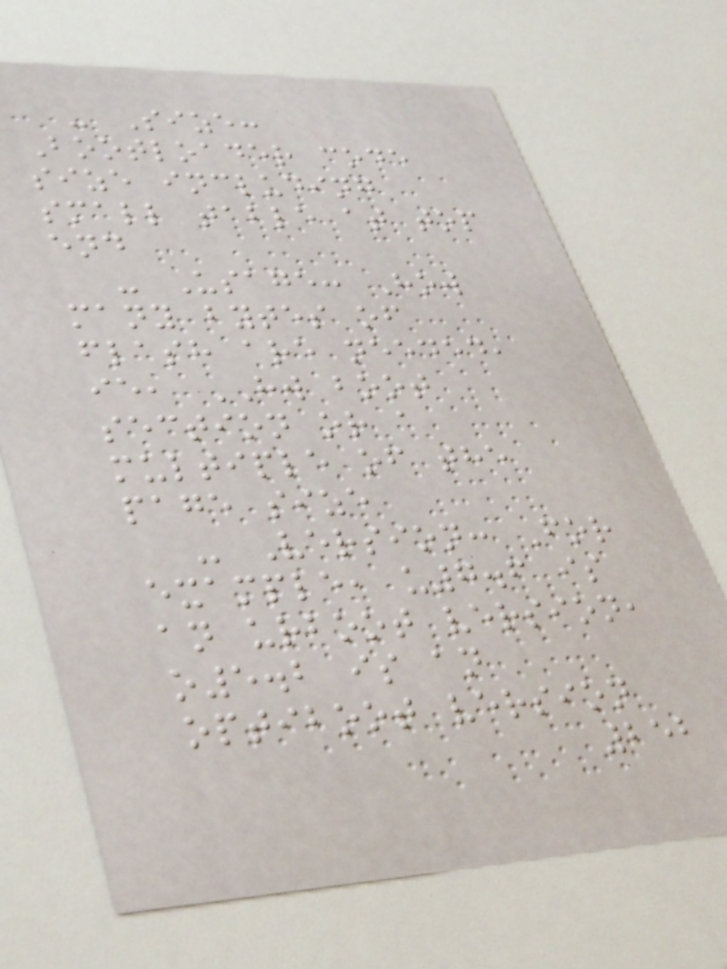- Size:
Bootloader code
size including
small table at top
end
- Usage: How
many bytes of
flash are needed,
ie, HW boot
section or a
multiple of the
page size
- Version: For
example, u7.6 is
an urboot version,
o5.2 is an
optiboot version
252
